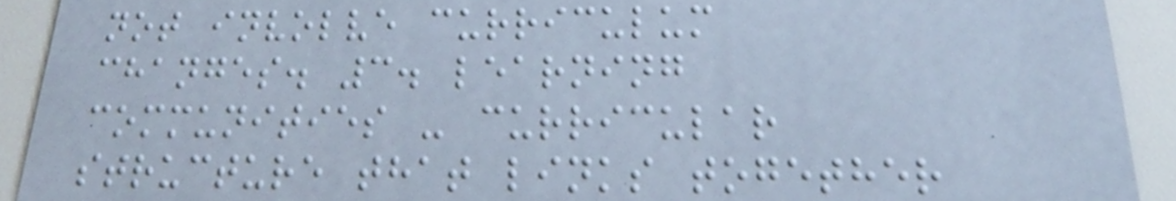not involve curriculum
changes. 3. learning
communities - curricular
structure that links together
